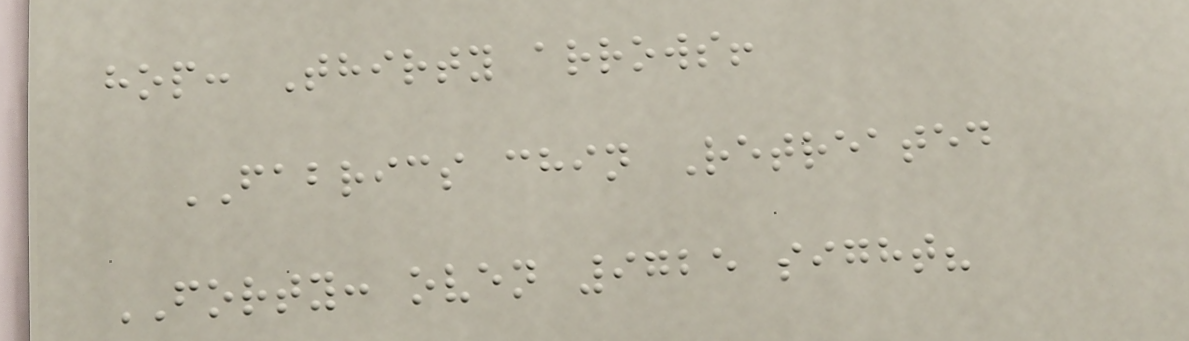hop: Thirty arrows!
FABRICS chin Retreated
FORTY: oven 9725 sight?
